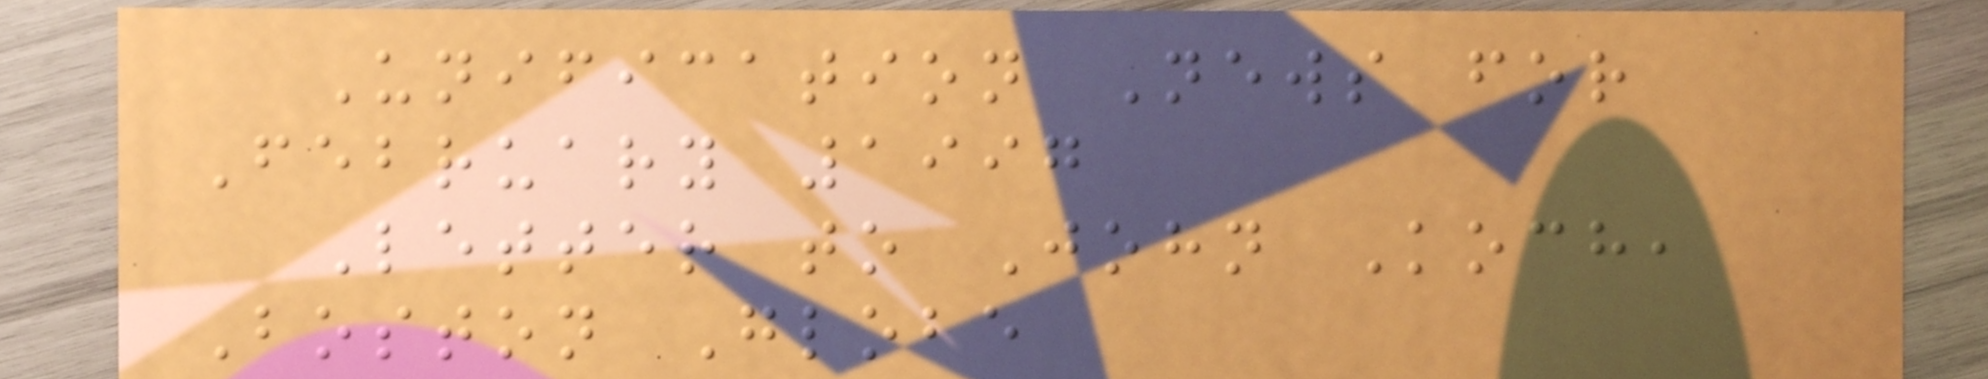Unification News for
February 1997
Letter to John Koch,
Boston Globe
